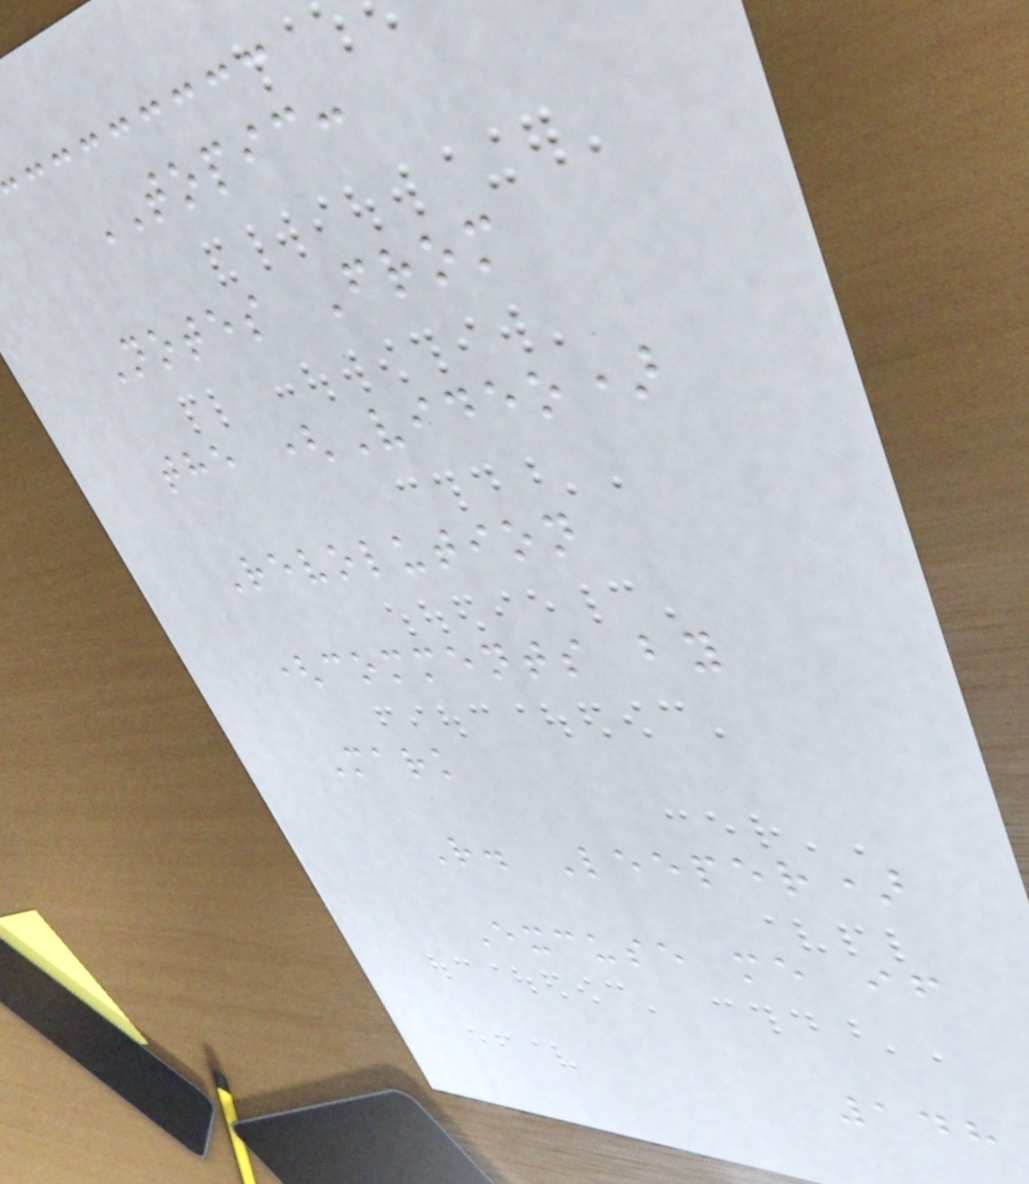TOPIC:
Notes From
the (Video)
Revolution
(comments by
Mark
R. Leeper)
Excuse me if
148
